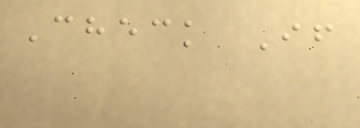Check If
